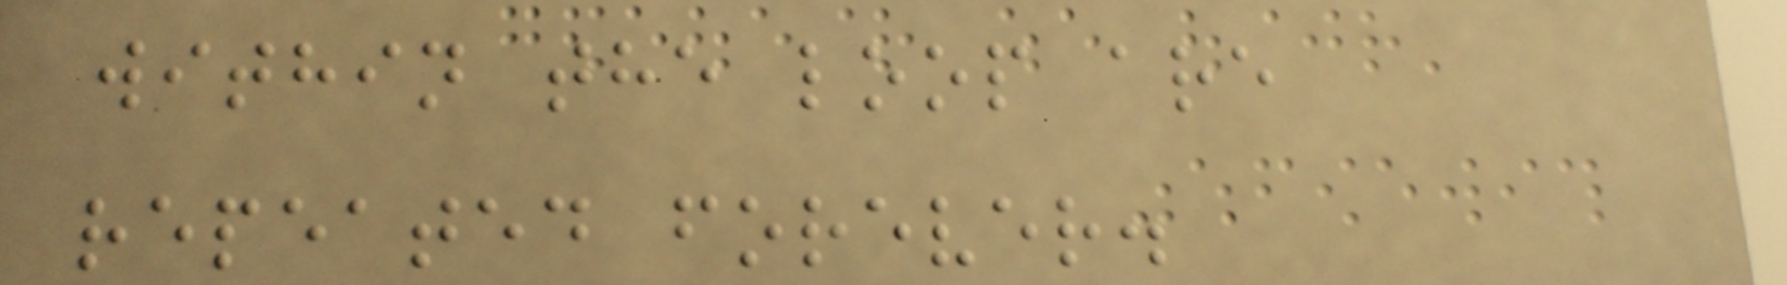within the loop are
repeated forever.
